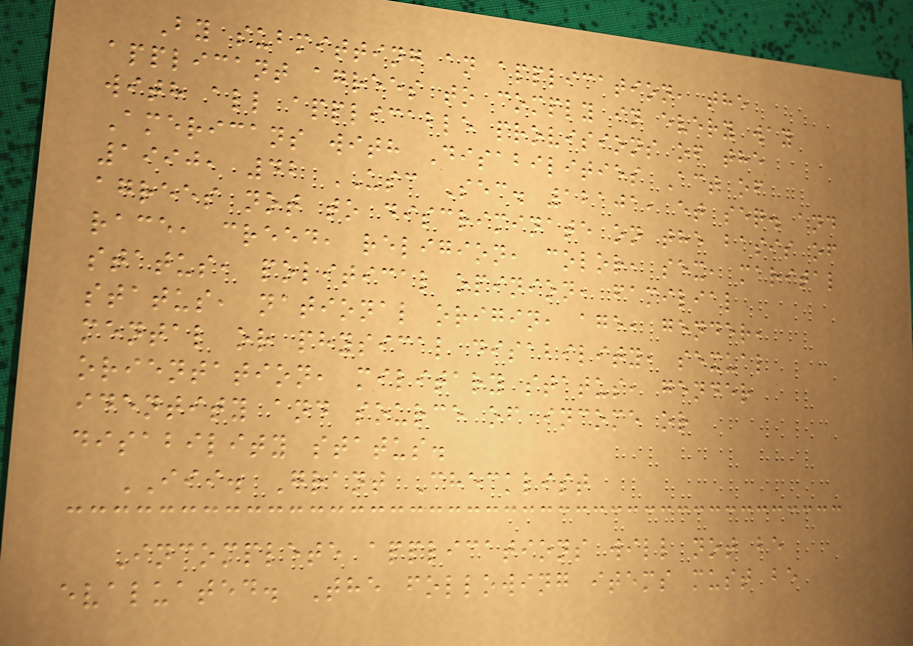By submitting an application, the
applicant agrees to comply in every way
with all applicable provisions of the
Americans with Disabilities Act of
1990, 42 USC Sec. 12101, et seq. and
agrees not to discriminate on the basis of
race, creed, religion, color, sex, marital
status, political opinion, familial
status, national origin, age, gender,
mental or physical disability, sexual
orientation, military status, gender
identity and source of income or
disability status.
III. Grant Checklist
Incomplete applications will not be
evaluated. The following items must be
